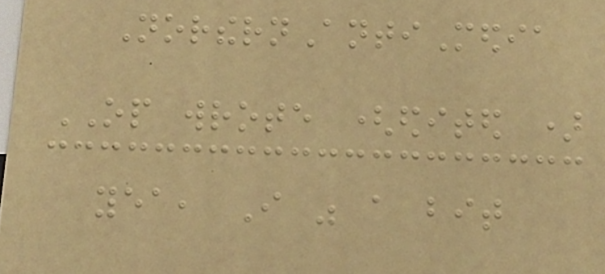NorthernAntiMedia
OP wrote (edited )
yea, I was a bit
